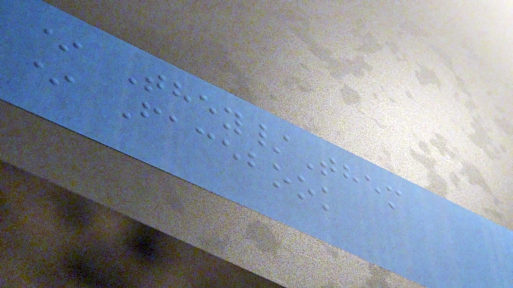* They/Them
* Facebook
